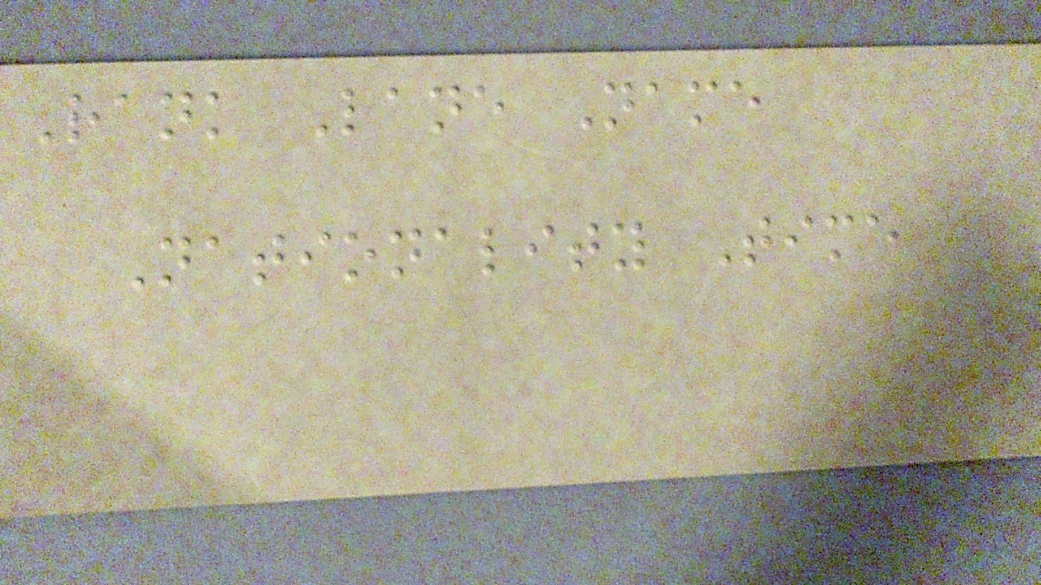Rank Lane Name
Nationality Time
